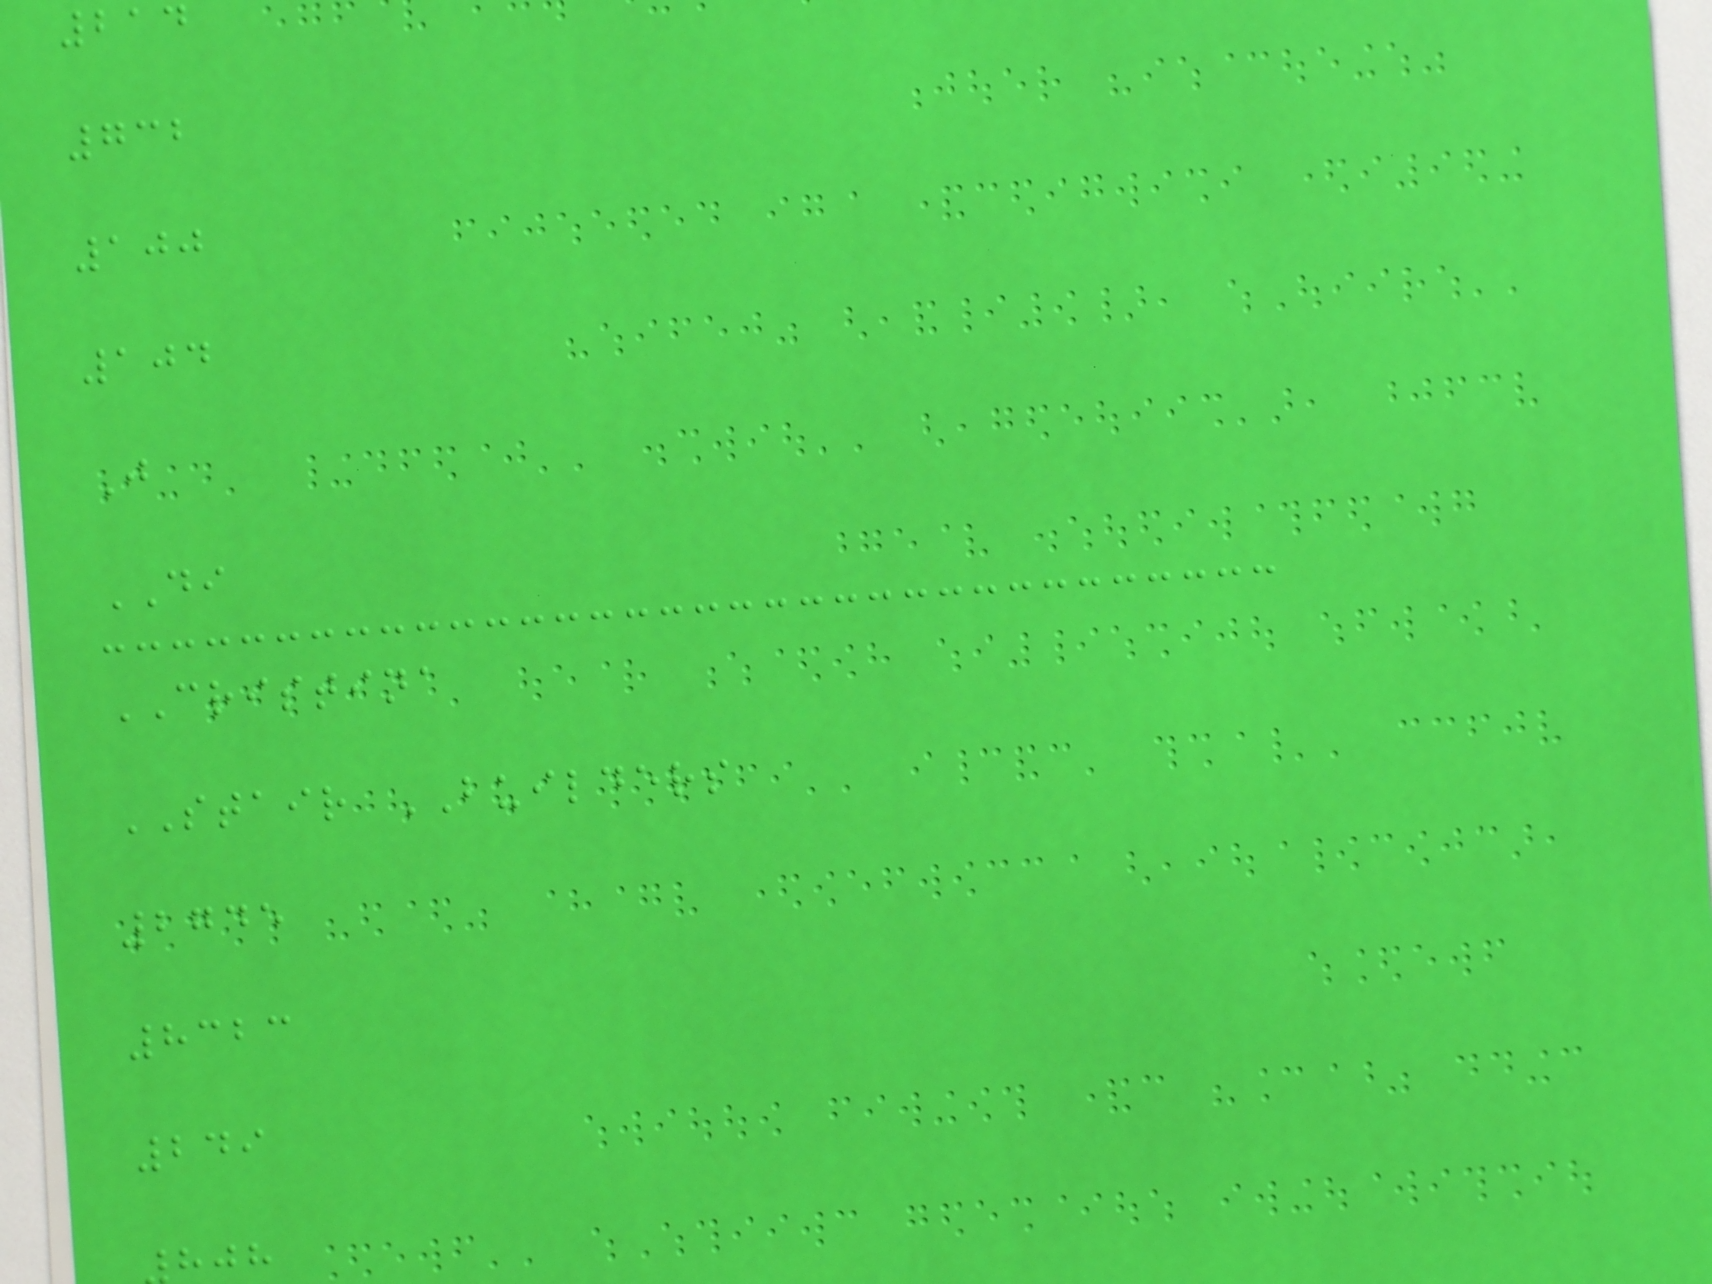214
732
100
104
J
DI
CRISTINA
STAIR BUILDERS
2745
8323
249
